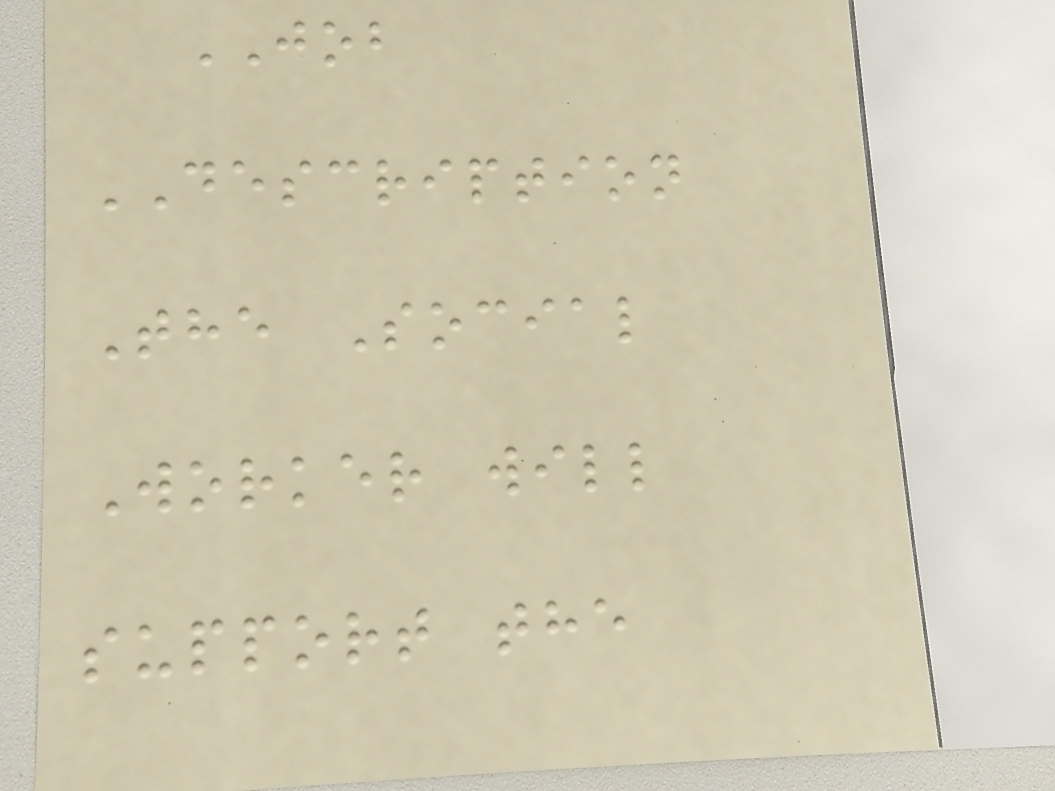JOB
DESCRIPTION
The Social
Worker will
support the
